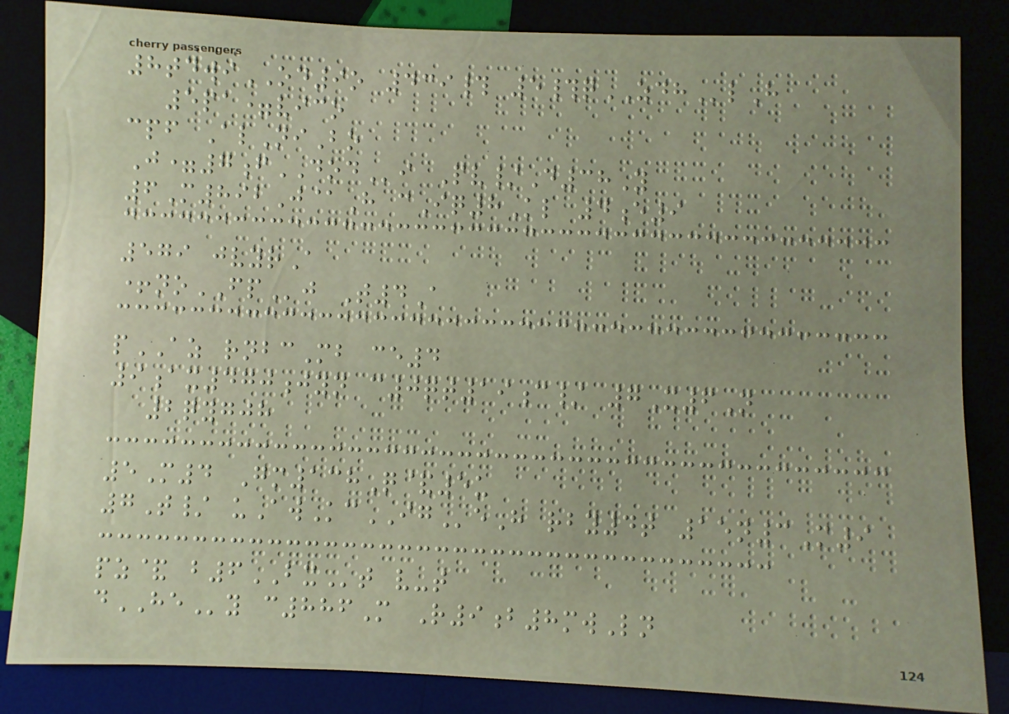8tdwiOD9o 439# 5#qZDHlH
5pa=vico
cpf AlNiBo
J=7fDODi Pv/D38Y
6M892J@H cIq8Kl 4e9
579 jvyrA
+noFPj T4A
pAZ rnbcMb ce4
9ax470jyn c0qt19c/ 7X6N
2qygjh
5M4 Gm138Q&5u
7T/ uAwKcIGeH rby4t 15n3M9
pz& b6BXt v-t
dHEy c886M R9b8mwLn
